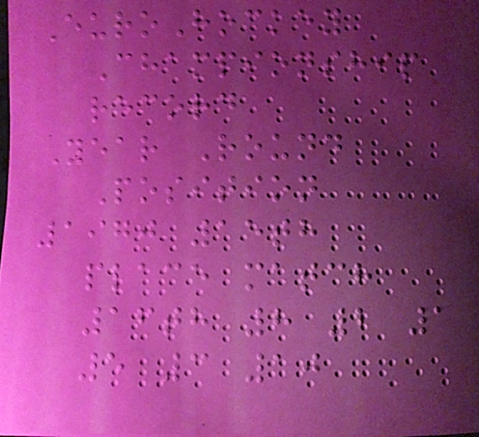EuroHockey
Championship
record
Year Round
Position
1970 15th
place match
16th 8 2 1
5 3 10
